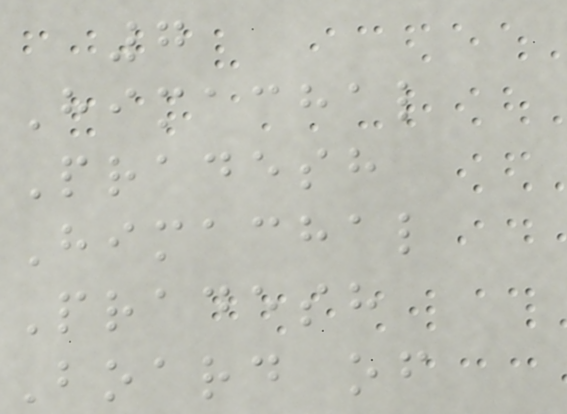7
Himachal
Pradesh
Himachal
Pradesh
Board of
